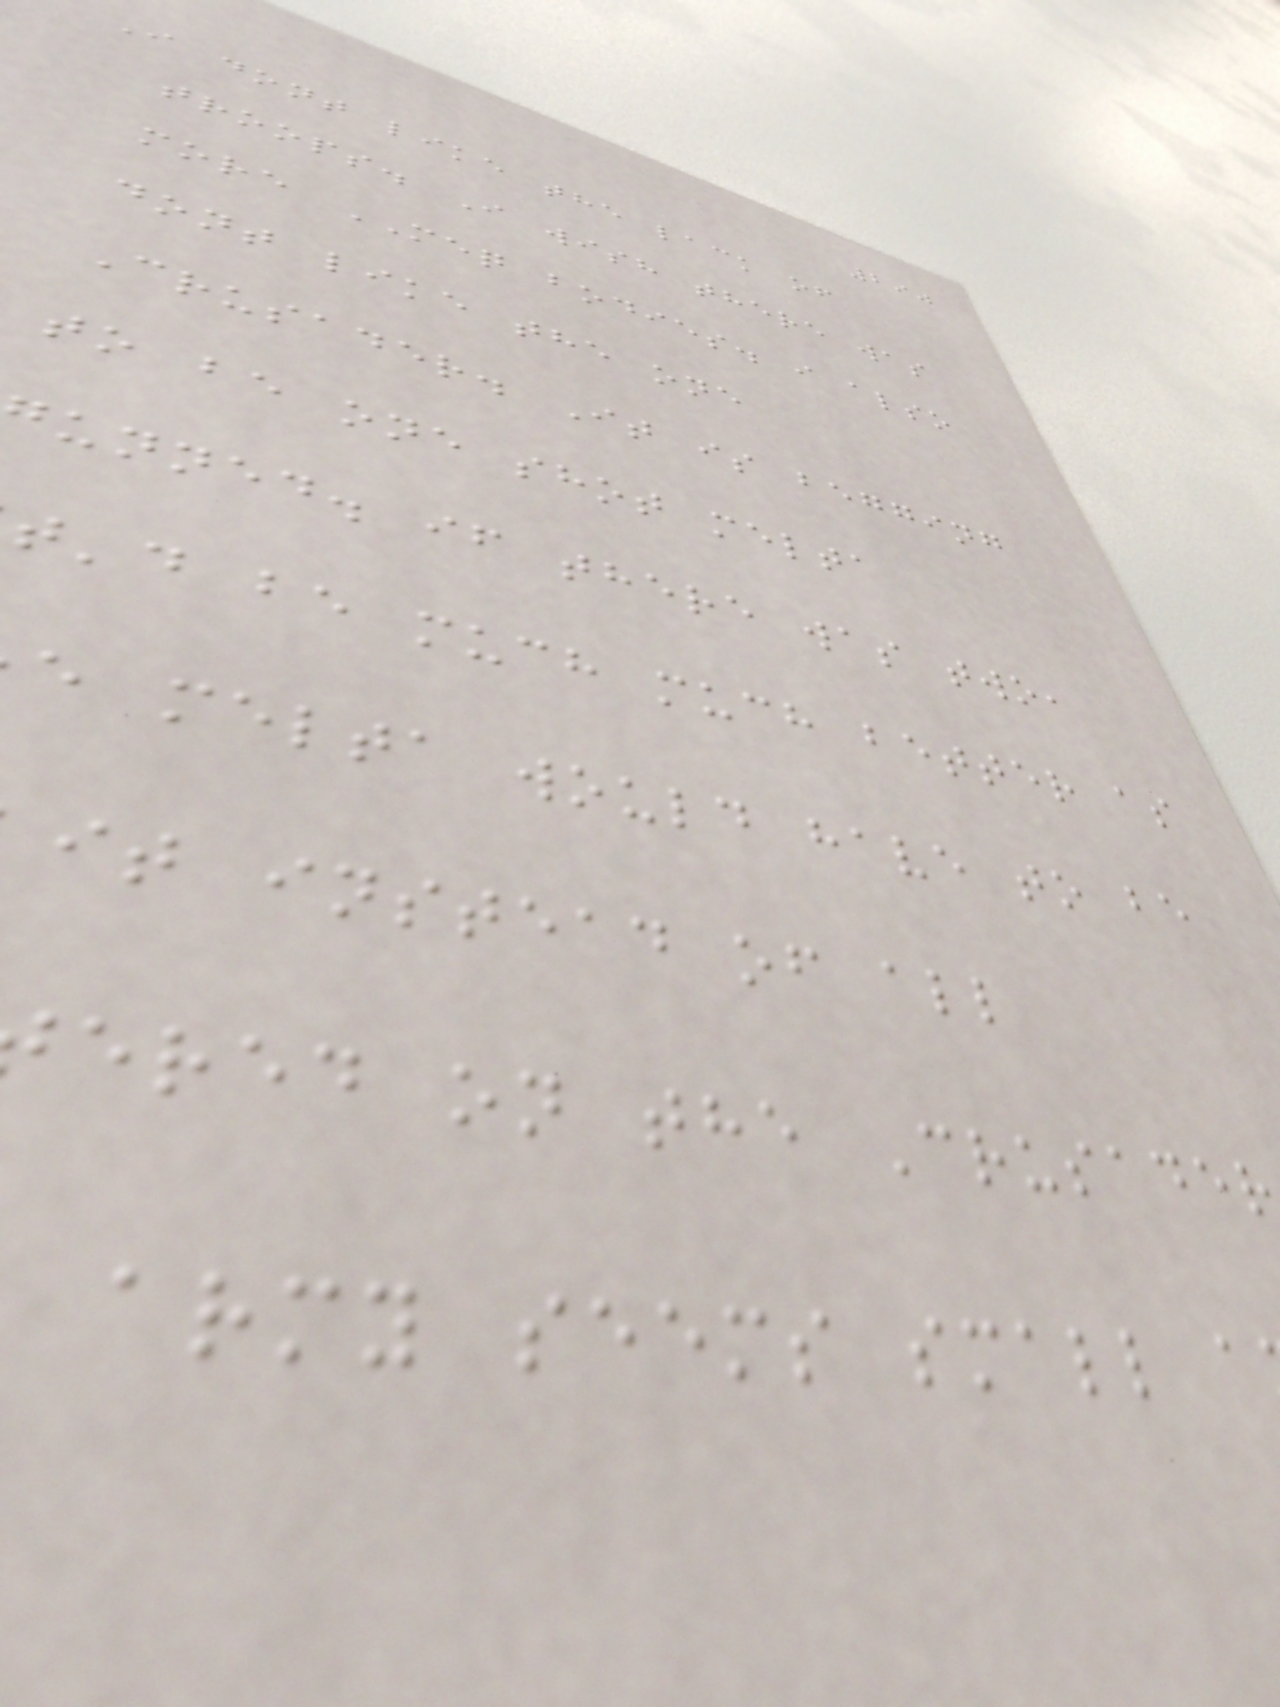290
I dont like the lack of
troops. I wish there was
more MEQ bodies. i also
dont like the one
Crusader. It is begging
to be one shot melta
unned. if there was two,
t'd be much much better as
e melta would have to be
it instead of all
ered on the Crusader
army seems small a
